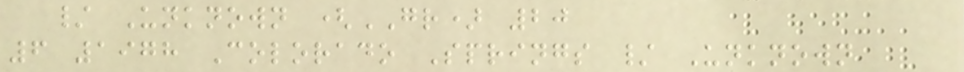/ Unknown (GR) 20
6 1978 Colorado Springs / Unknown
